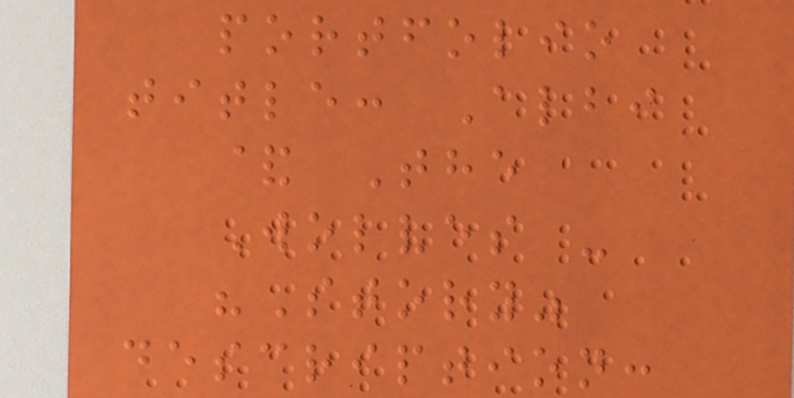portfolio
title: Albi
& The
Wolves -
"Story"
description:
